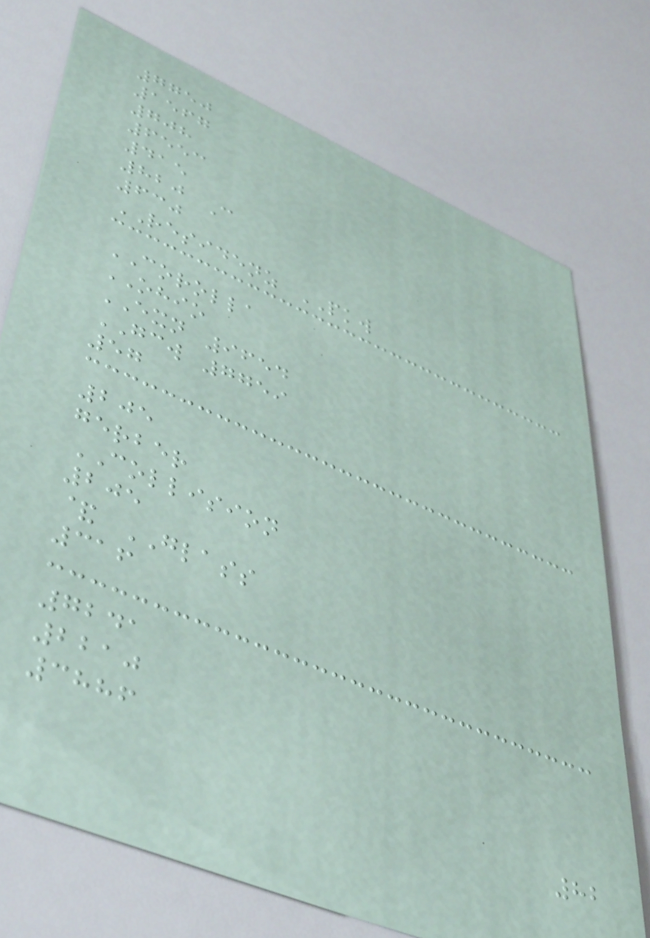7750
1567
708
6553
415
820 C
630
RESIDENZ PKW
COROLLA
OHIO
EXN 9654
GCW 7759
57
205
gerber
COLLISION
205
& GLASS
316
7241
2210
3886
82
